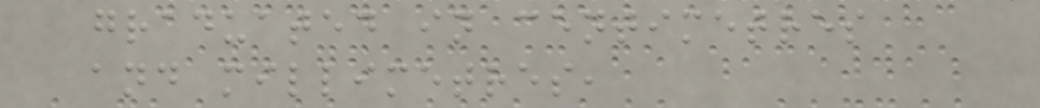graduated in centimetres
and millimetres,
